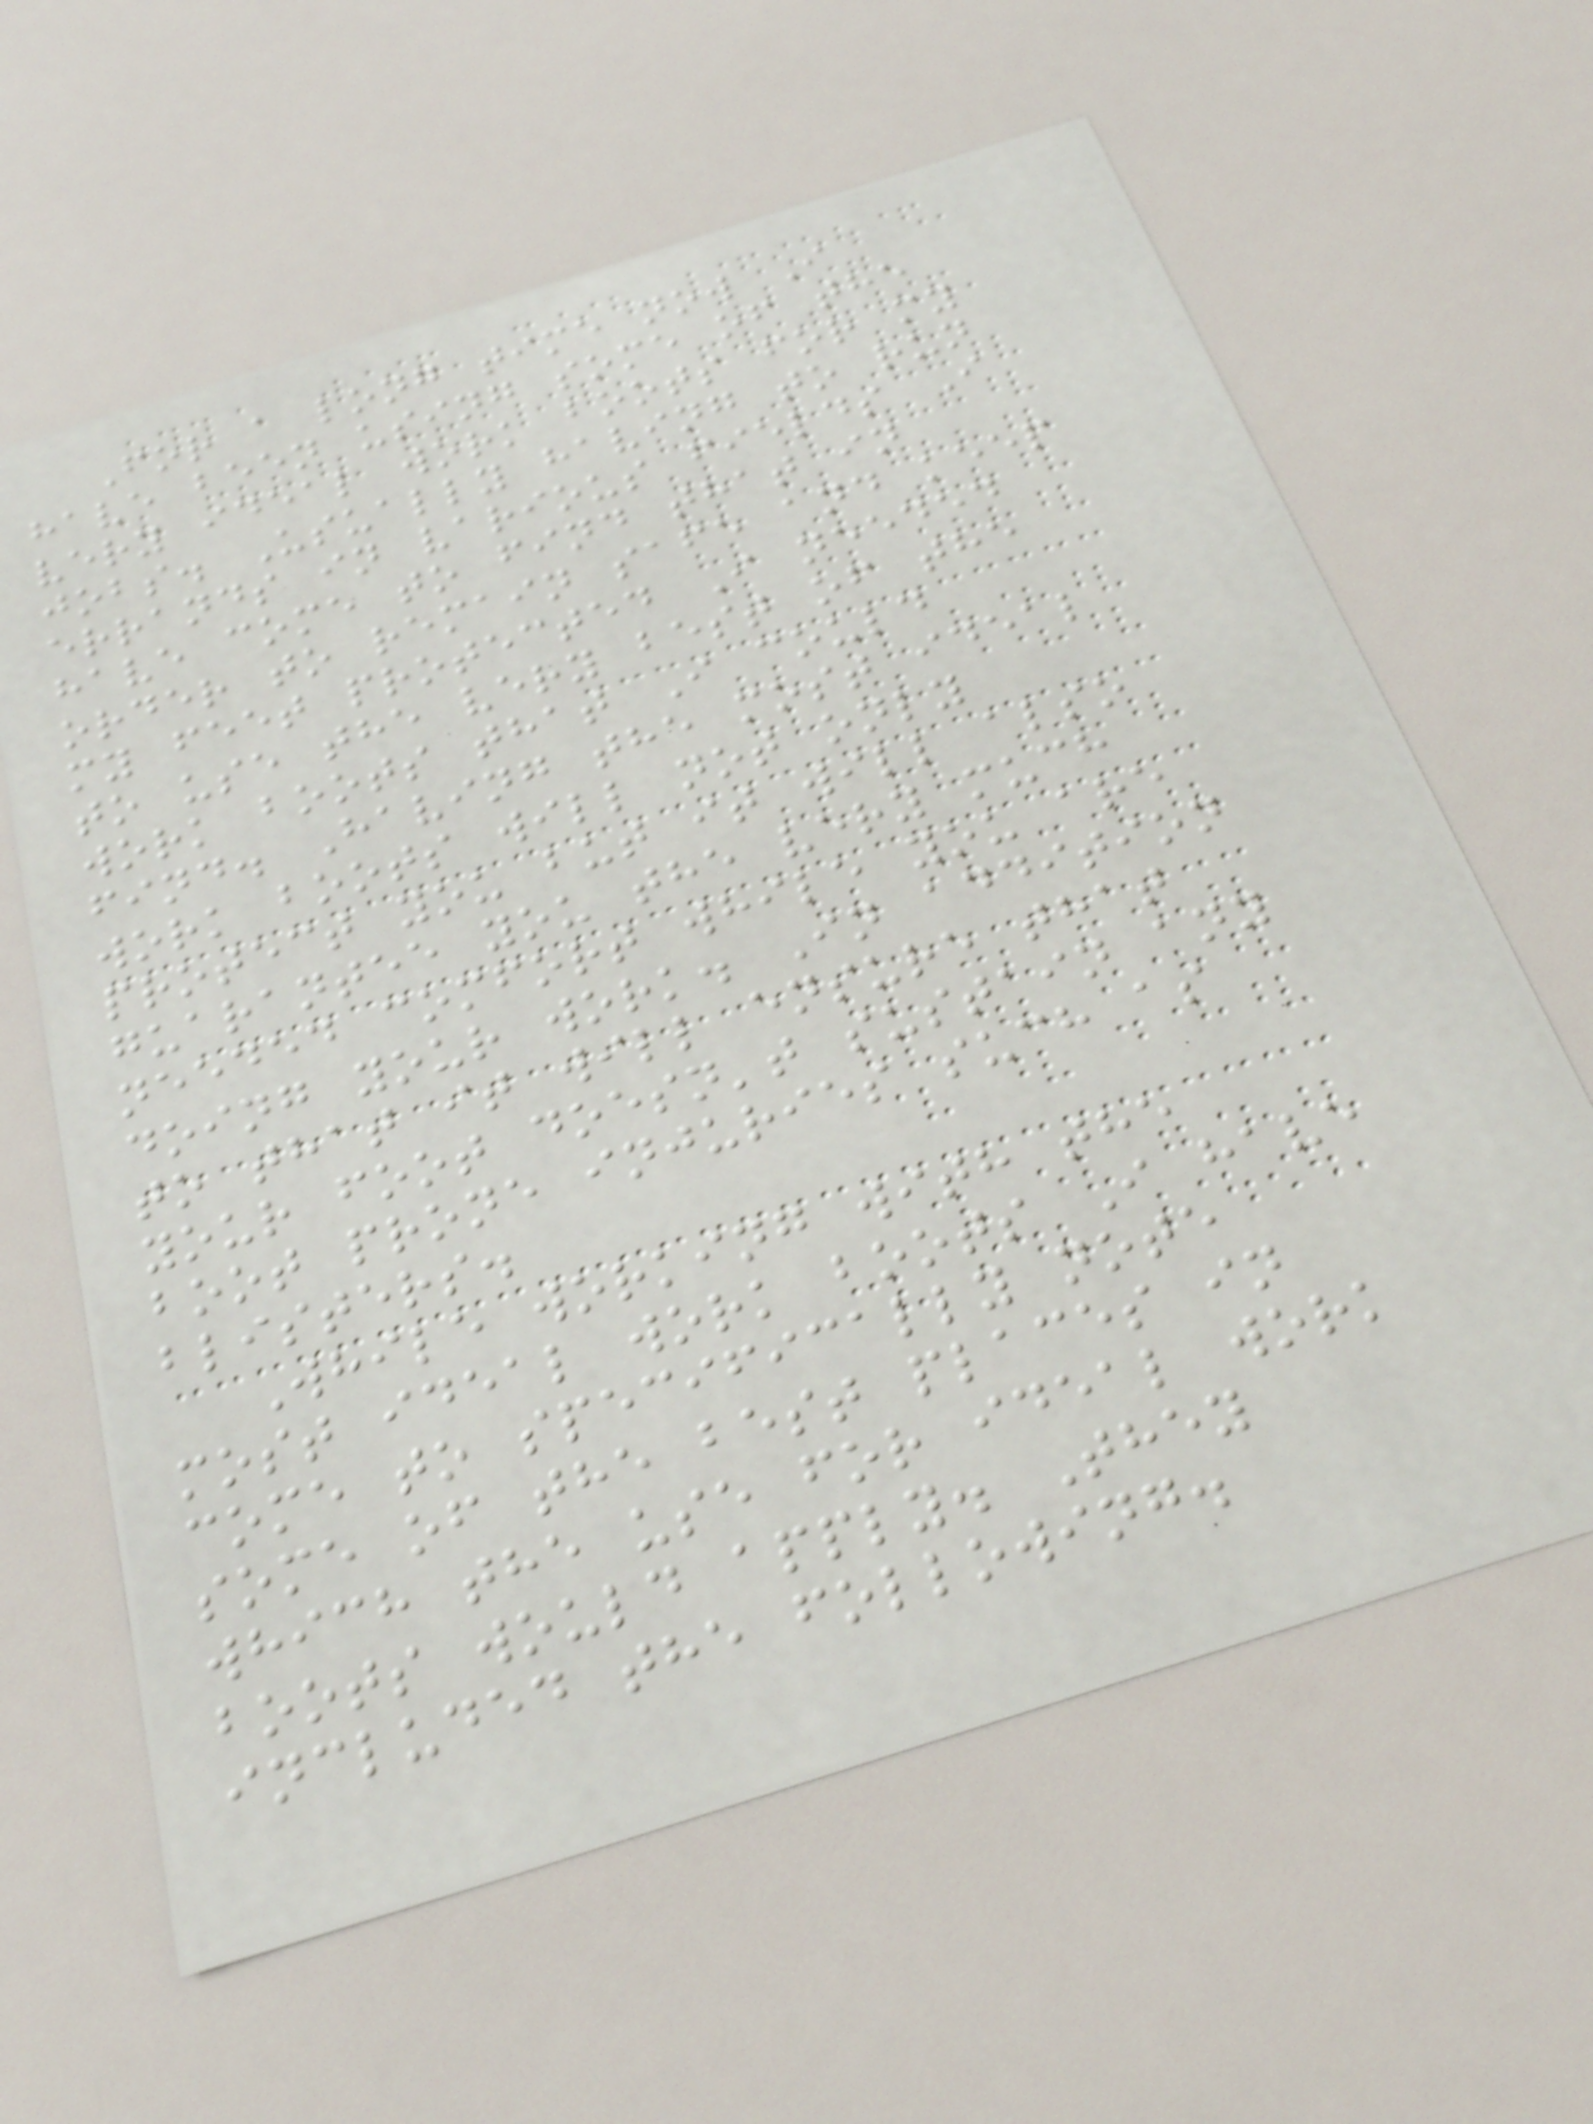For a long time now I
have been using some of the
very ideal work boots for my
jobs. Usually having to run
errands in various fields I
have come to find that in
order to remain safe and keep
my feet protected I needed
to use the very best of the
work boots that I could
find. Having the most ideal
work boots will not only
protect you but it will also
guarantee you the very much
needed comfort while you are
doing your work. In addition
to that it will ensure that
your foot doesn't sustain any
boot prone injuries such as
blisters.
While working with the
most ideal work boots I have
come to specifically note
some of the best places in
which the use for ideal work
boots would apply. They
included the following.
